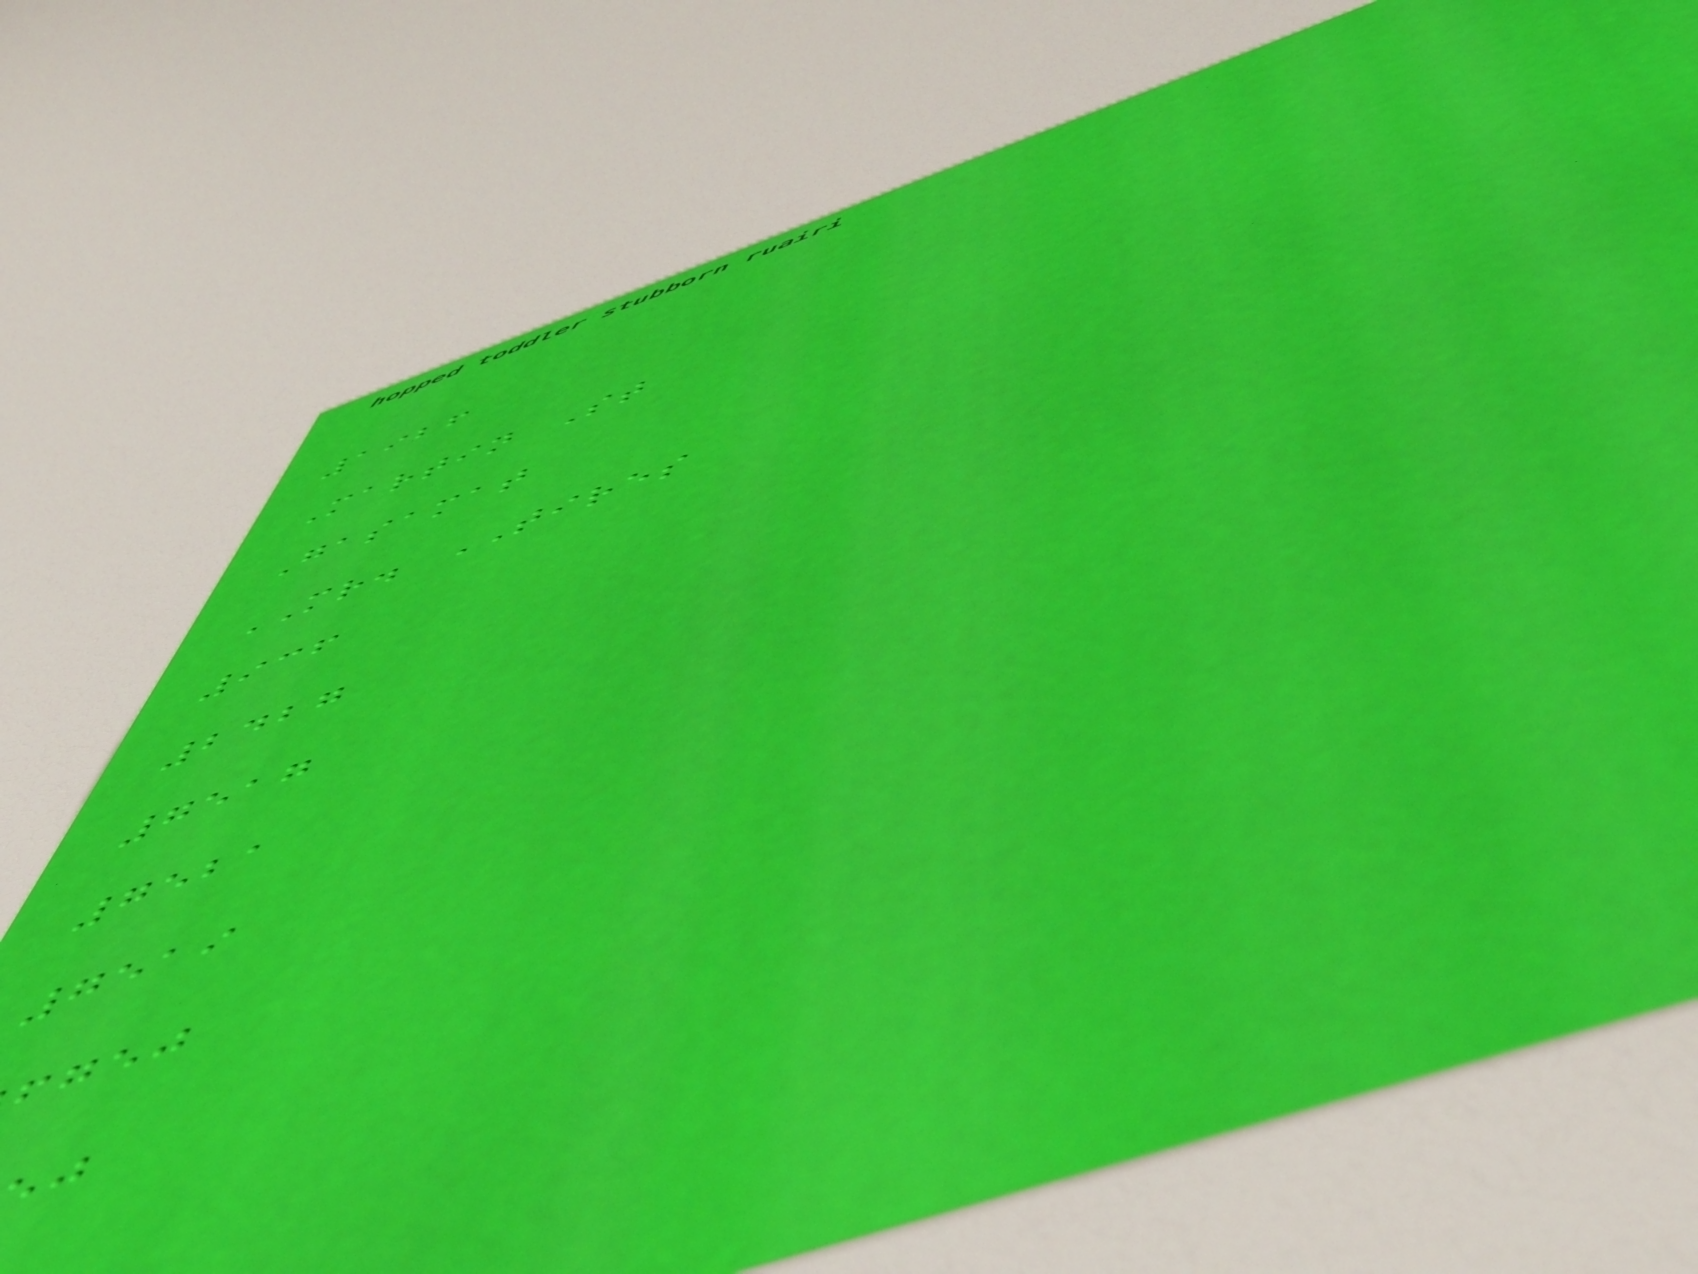1926
Martin St
Gasamat
MR. TIRES
936
2427
7517
7521
7519
fgej
